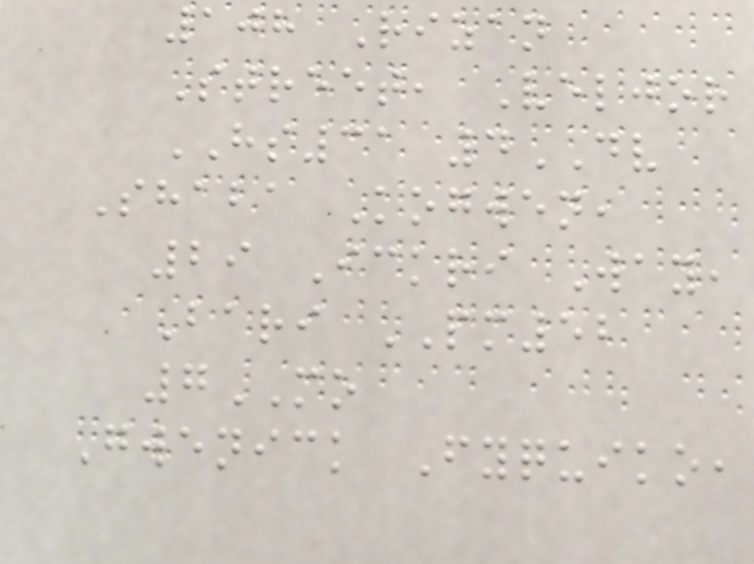108 Rizan
Street, Veljor
HS31 4DV
Shaba Kogwen,
29 Ickri Way,
Bari PM52
7MO
Gwenick Fyquiko,
